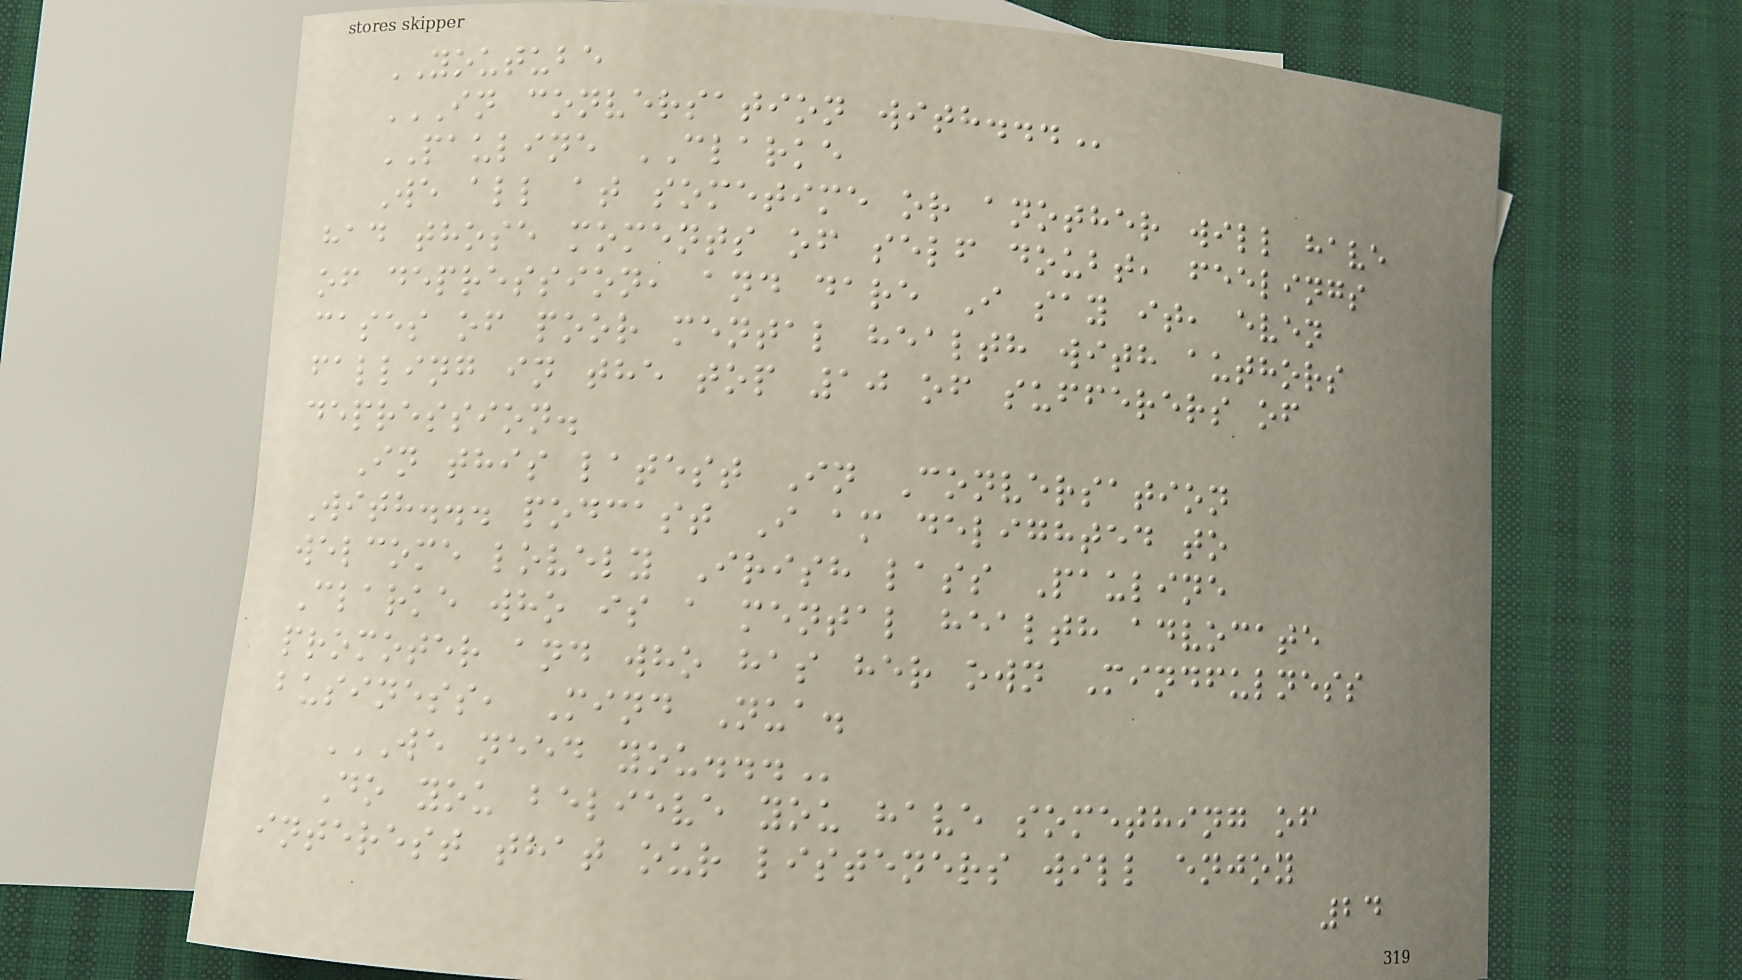YOUTUBE
IN CONVERSATION WITH...
PAULINE CLARKE
We all at sometime or another will have
had those moments of self doubt, feelings
of depression, and dare I say it, even
cases of poor mental health with authors
falling in the top 10 of sufferers of
depression.
In this latest In Conversation
With... podcast I am delighted to
welcome lovely Irish lass Pauline
Clarke who is a mental health advocate
promoter and who has her own Mindfulness
business, Mind Nua.
WE NEED YOU...
Do you believe you have something of
interest that our listeners will enjoy
24
